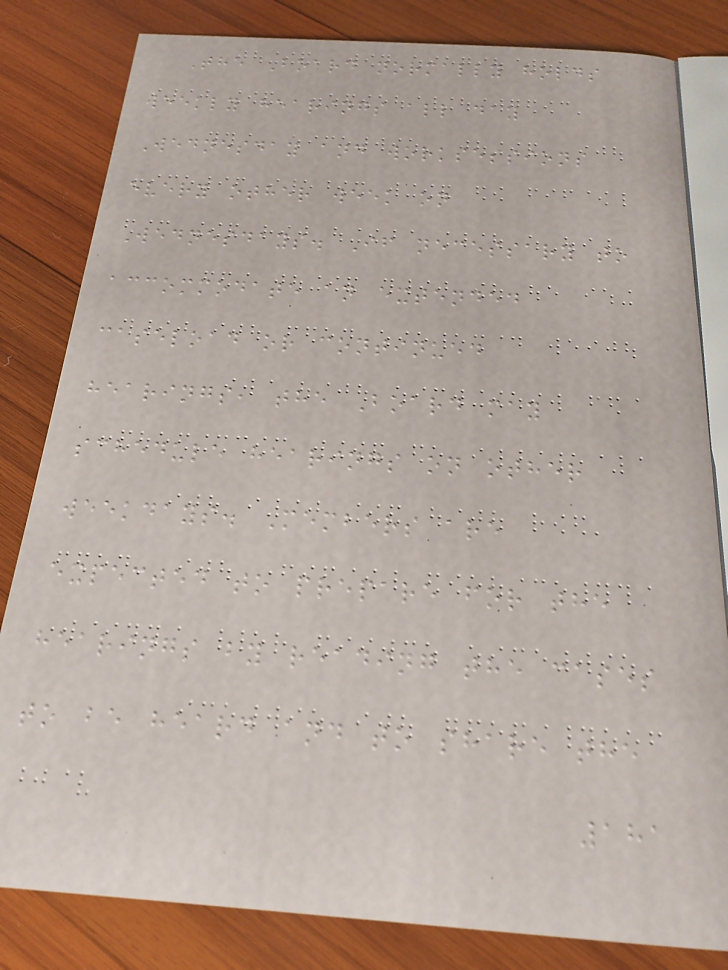The Board normally holds
weekly hearings all day
Wednesday and worksessions
every other week on
Wednesdays. If necessary to
accommodate an extended
caseload or continued
hearings, the Board may
schedule hearings on other
weekdays. Members are
expected to prepare for the
hearings by reading the cases
to be heard and to share the
181
